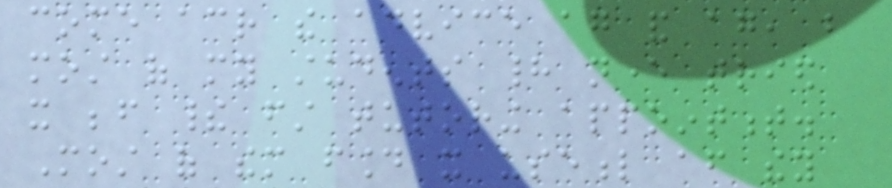come across the advice again and again, but
most of my students had never tried
it before their first tutoring appointment.
Most of them found it useful after they
